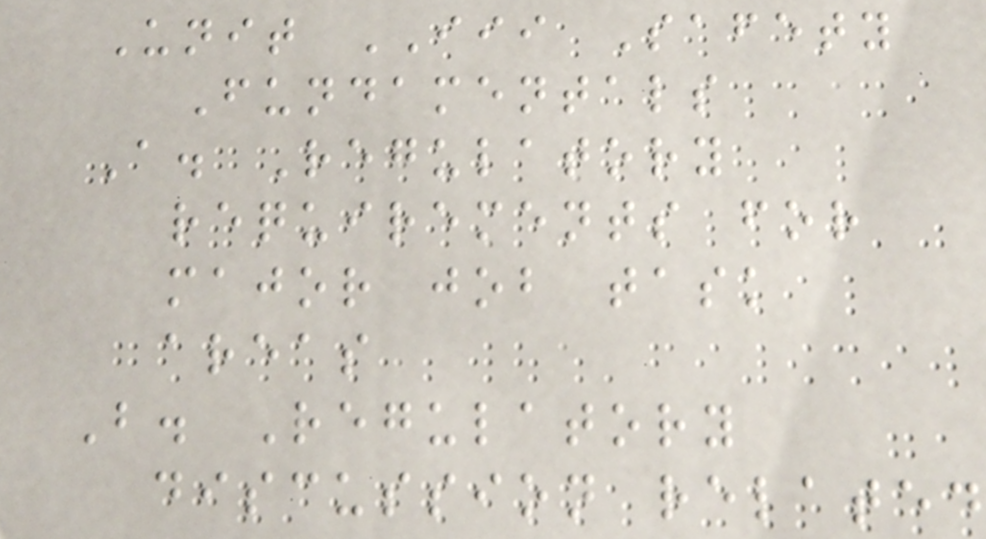Unit III Safety
Fundamentals
A. Regulatory
requirements for
major job task
areas
B. Regulatory
discussion related
